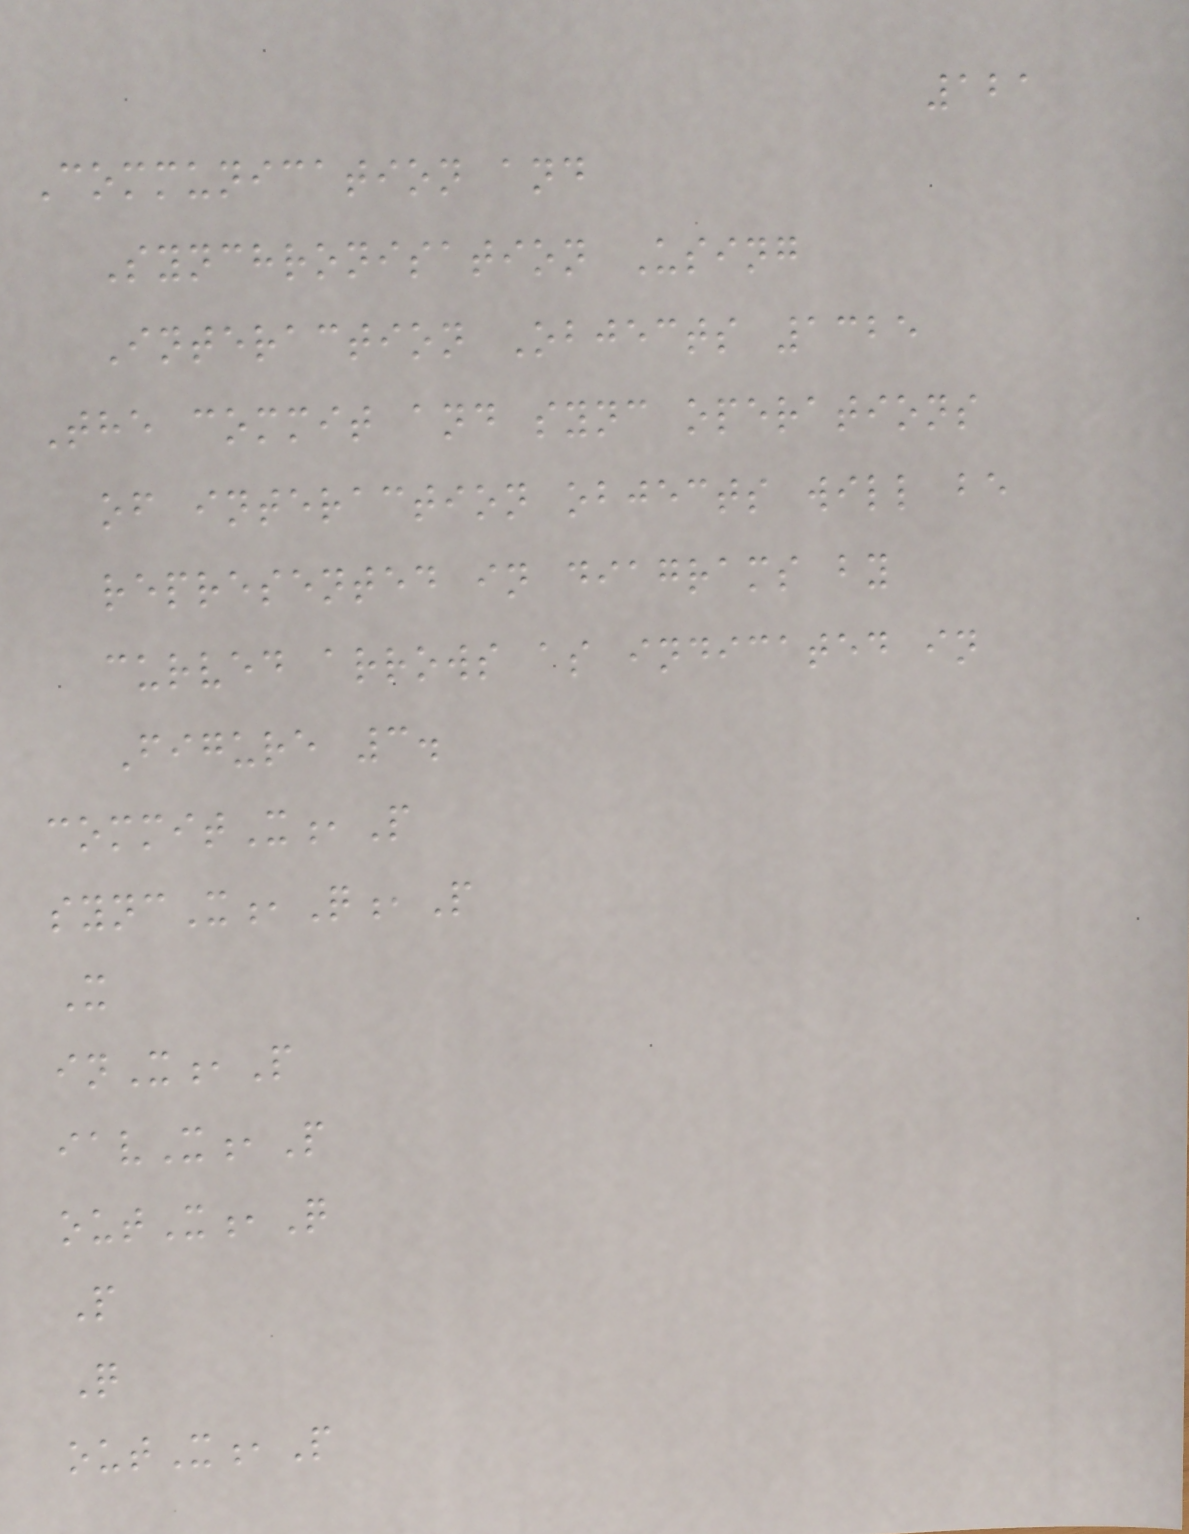121
Communication and
Synchronisation Using
Interaction Objects 1325
The commit and sync operations
of interaction objects will be
represented in diagrams by
curved arrows as indicated in
Figure 3.
commitX,P
syncX,Q,P
X
inX,P
iavX,P
outX,Q
P
Q
outX,P
